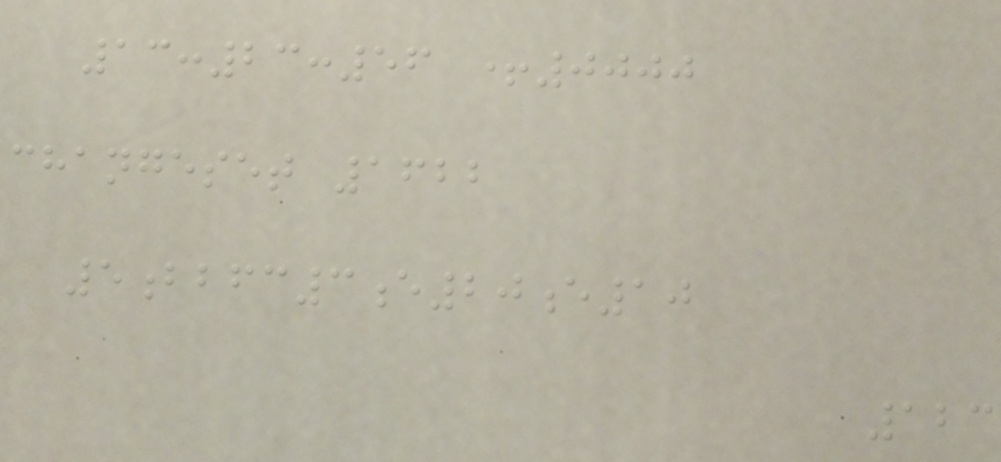13:23:56 +0000
changeset 1622
5bbfc3e20e10
123
